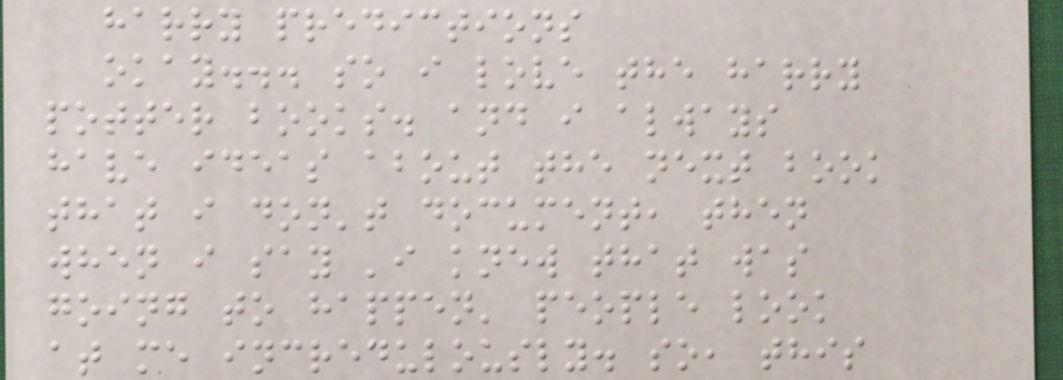harry predictions
okay... so i love the harry
potter books. and i always
have ideas about the next book
that i don't document, then
when i say 'i knew that was
going to happen' people look
at me incredulously. so, this
